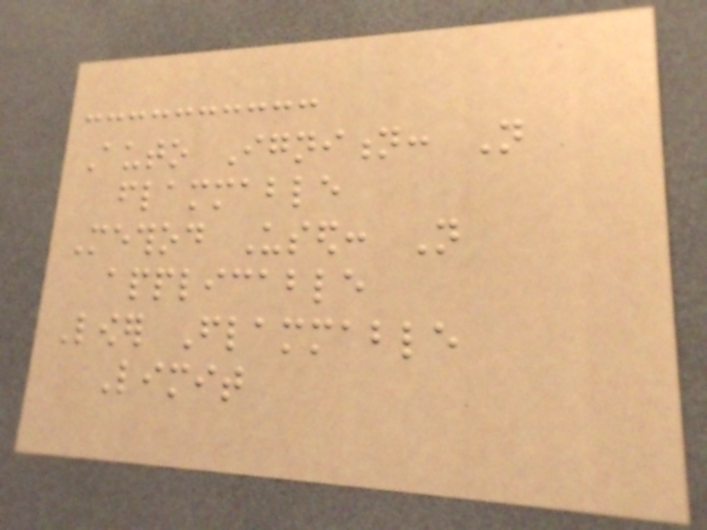Auto Ignition: Not
flammable
Method Used: Not
applicable
Lower Flammable
Limit
